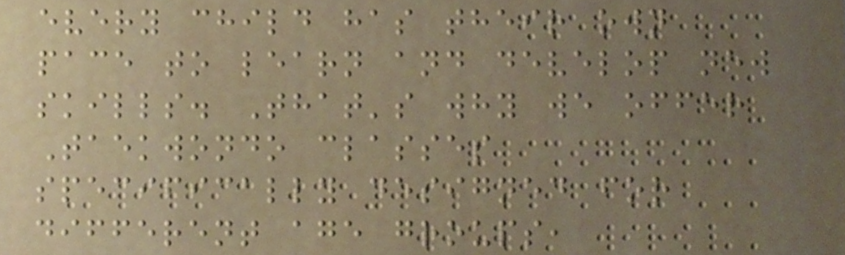every child has their own
pace to learn and develop new
skills. That's why we offer
Taekwondo classes
specifically designed for
different age groups,
